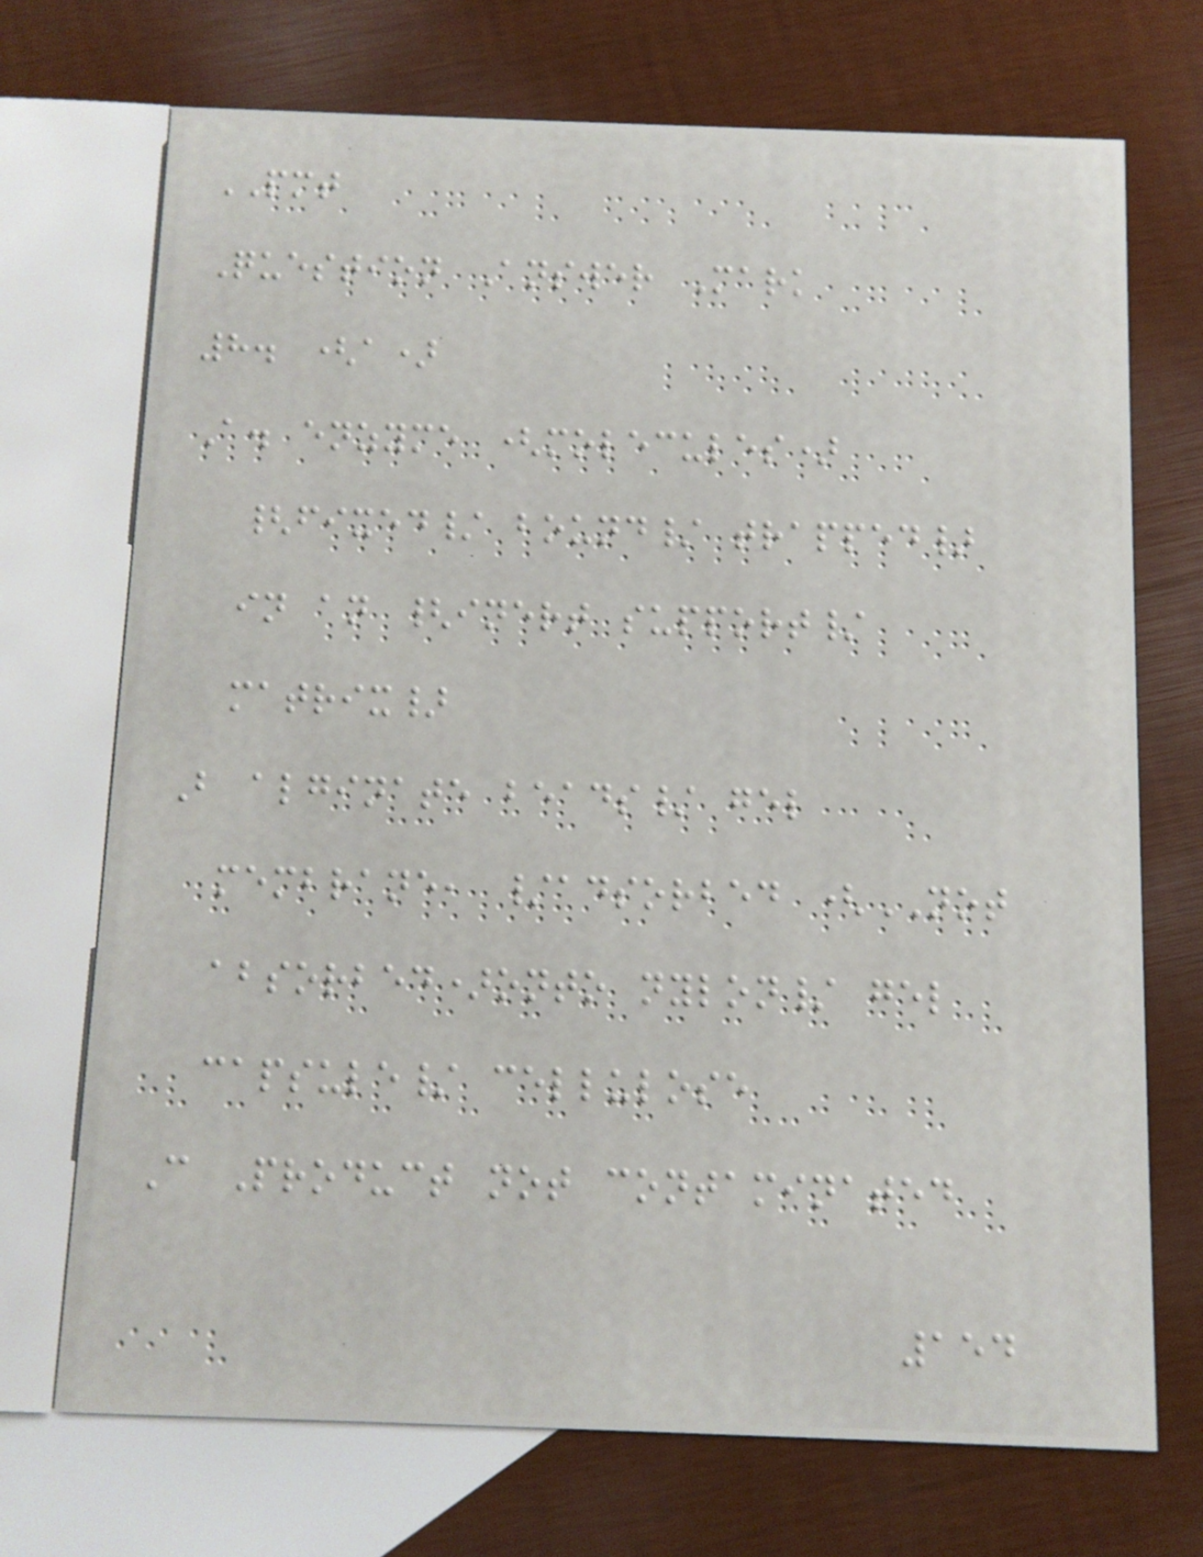PMT
Question Answer Mark
8. (a)
A. enzyme (molecules)
{fixed/ bound/ trapped}
in an {inert support/
matrix}
B alginate beads/ gel
membrane, /adsorbed (NOT
absorbed)onto nylon/ gel
capsule/ cellulose
C Product not contaminated
154
